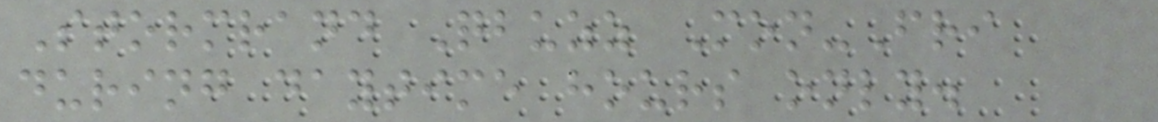Stormrand Qbuzz Mon-Fri
during daytime hours only.
